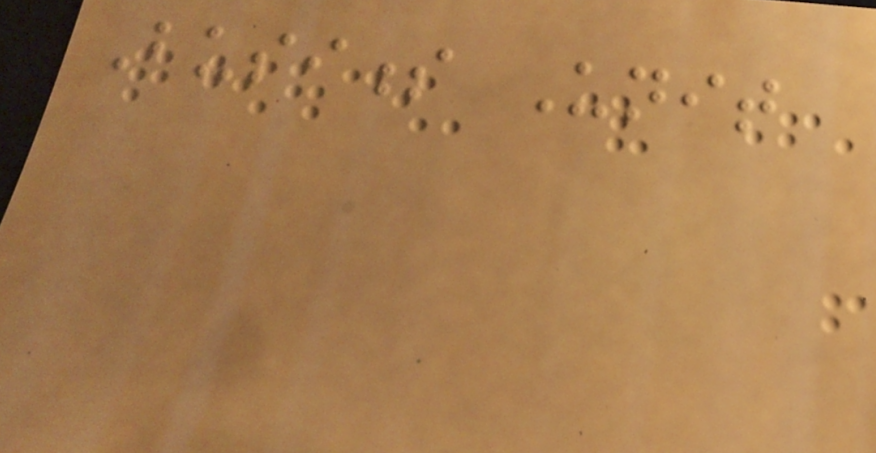Business Unit
